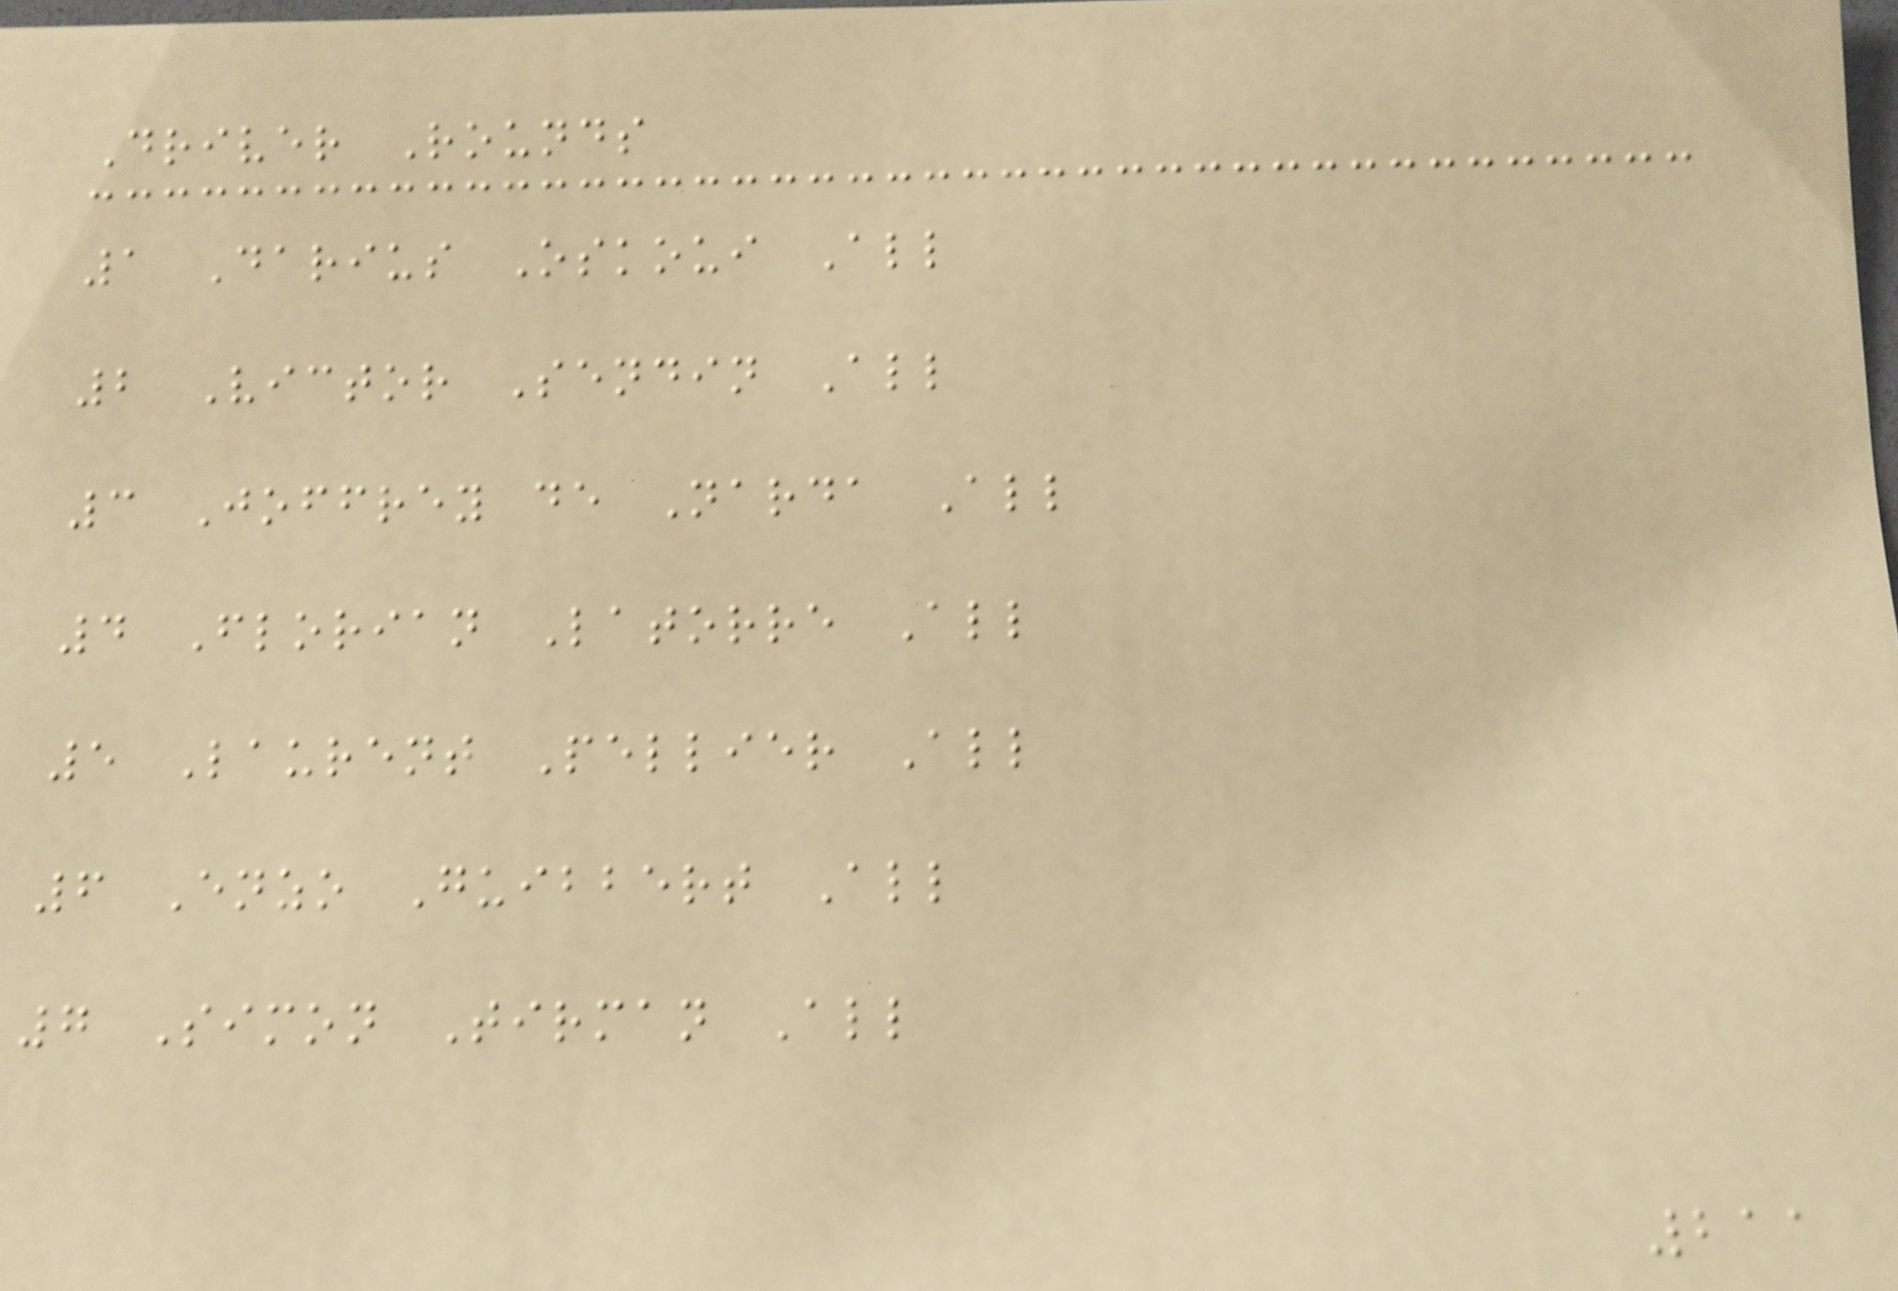Driver Rounds
1 Darius Oskoui All
2 Victor Sendin All
3 Joffrey de Narda All
4 Florian Latorre All
5 Laurent Pellier All
6 Enzo Guibbert All
7 Simon Tirman All
211
